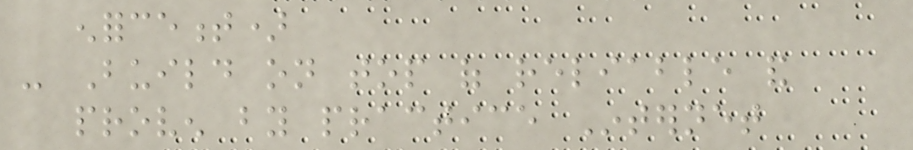enforcement)
- Build on top of reliable and
proven by practice Internet
